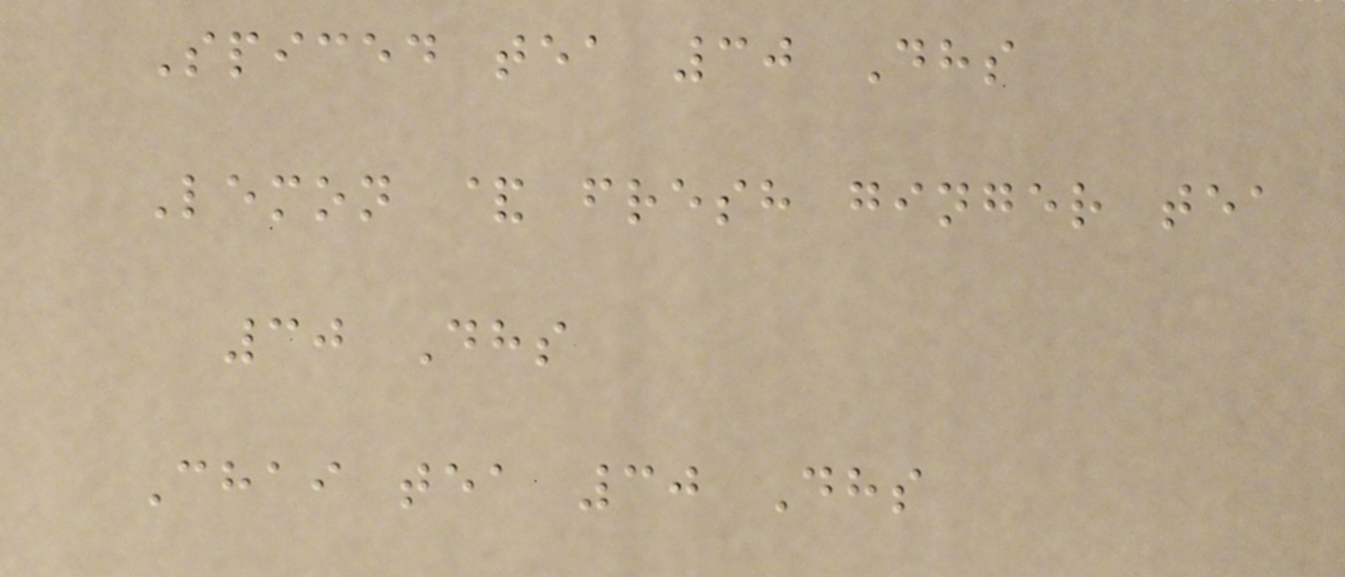Spiced tea 30 Dhs
Lemon & fresh ginger tea
30 Dhs
Chai tea 30 Dhs
